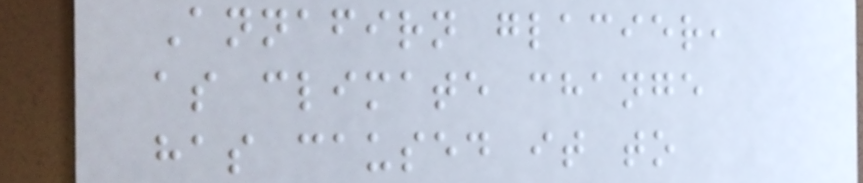Annafirn glacier,
as climate change
has caused it to
